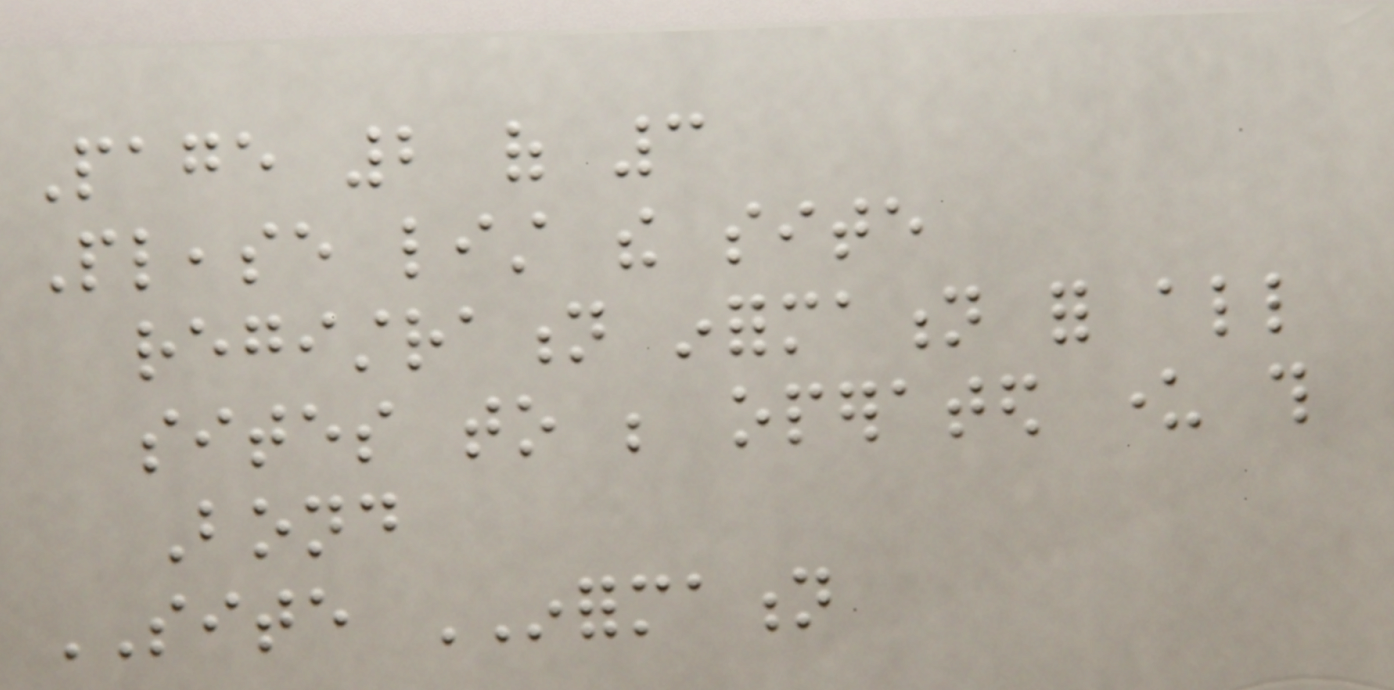Page 2 of 3
Please list the site
registration information for all
sites to be operated under this
Bond
SITE INFORMATION
